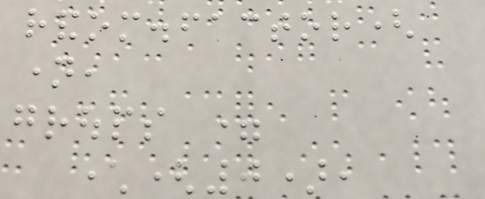random.factor(
name,
groups =
character(0),
